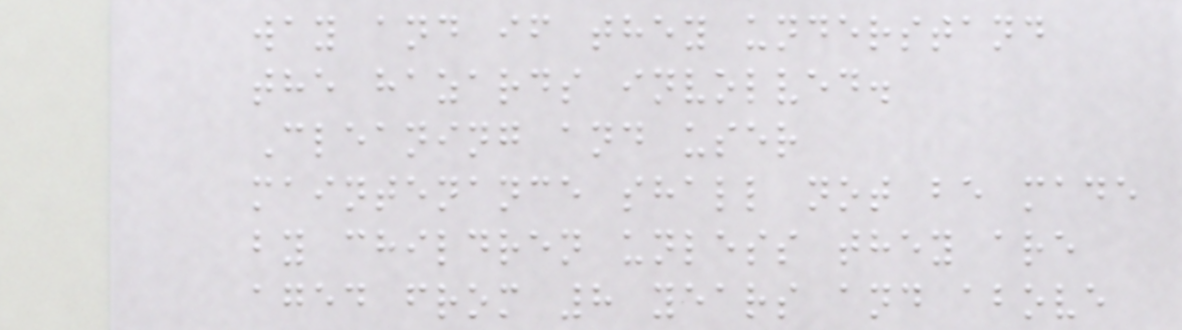way and if they understand
the hazards involved.
Cleaning and user
maintenance shall not be made
by children unless they are
aged from 8 years and above
